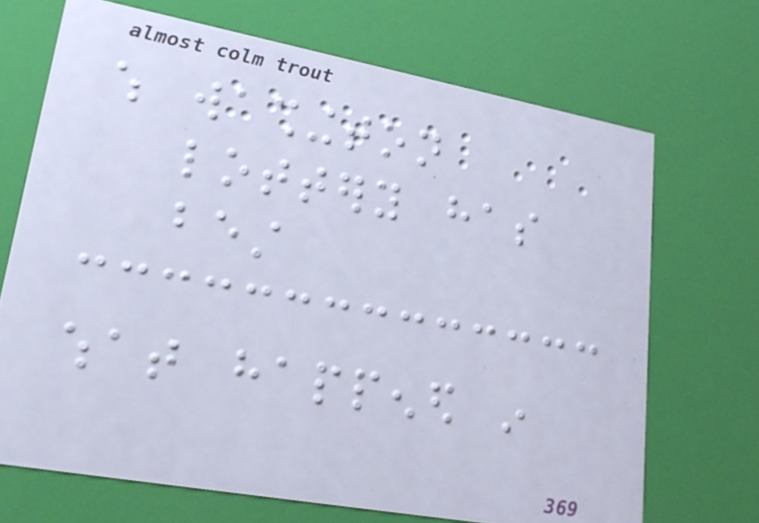which washington
lottery has
best
what happened in
